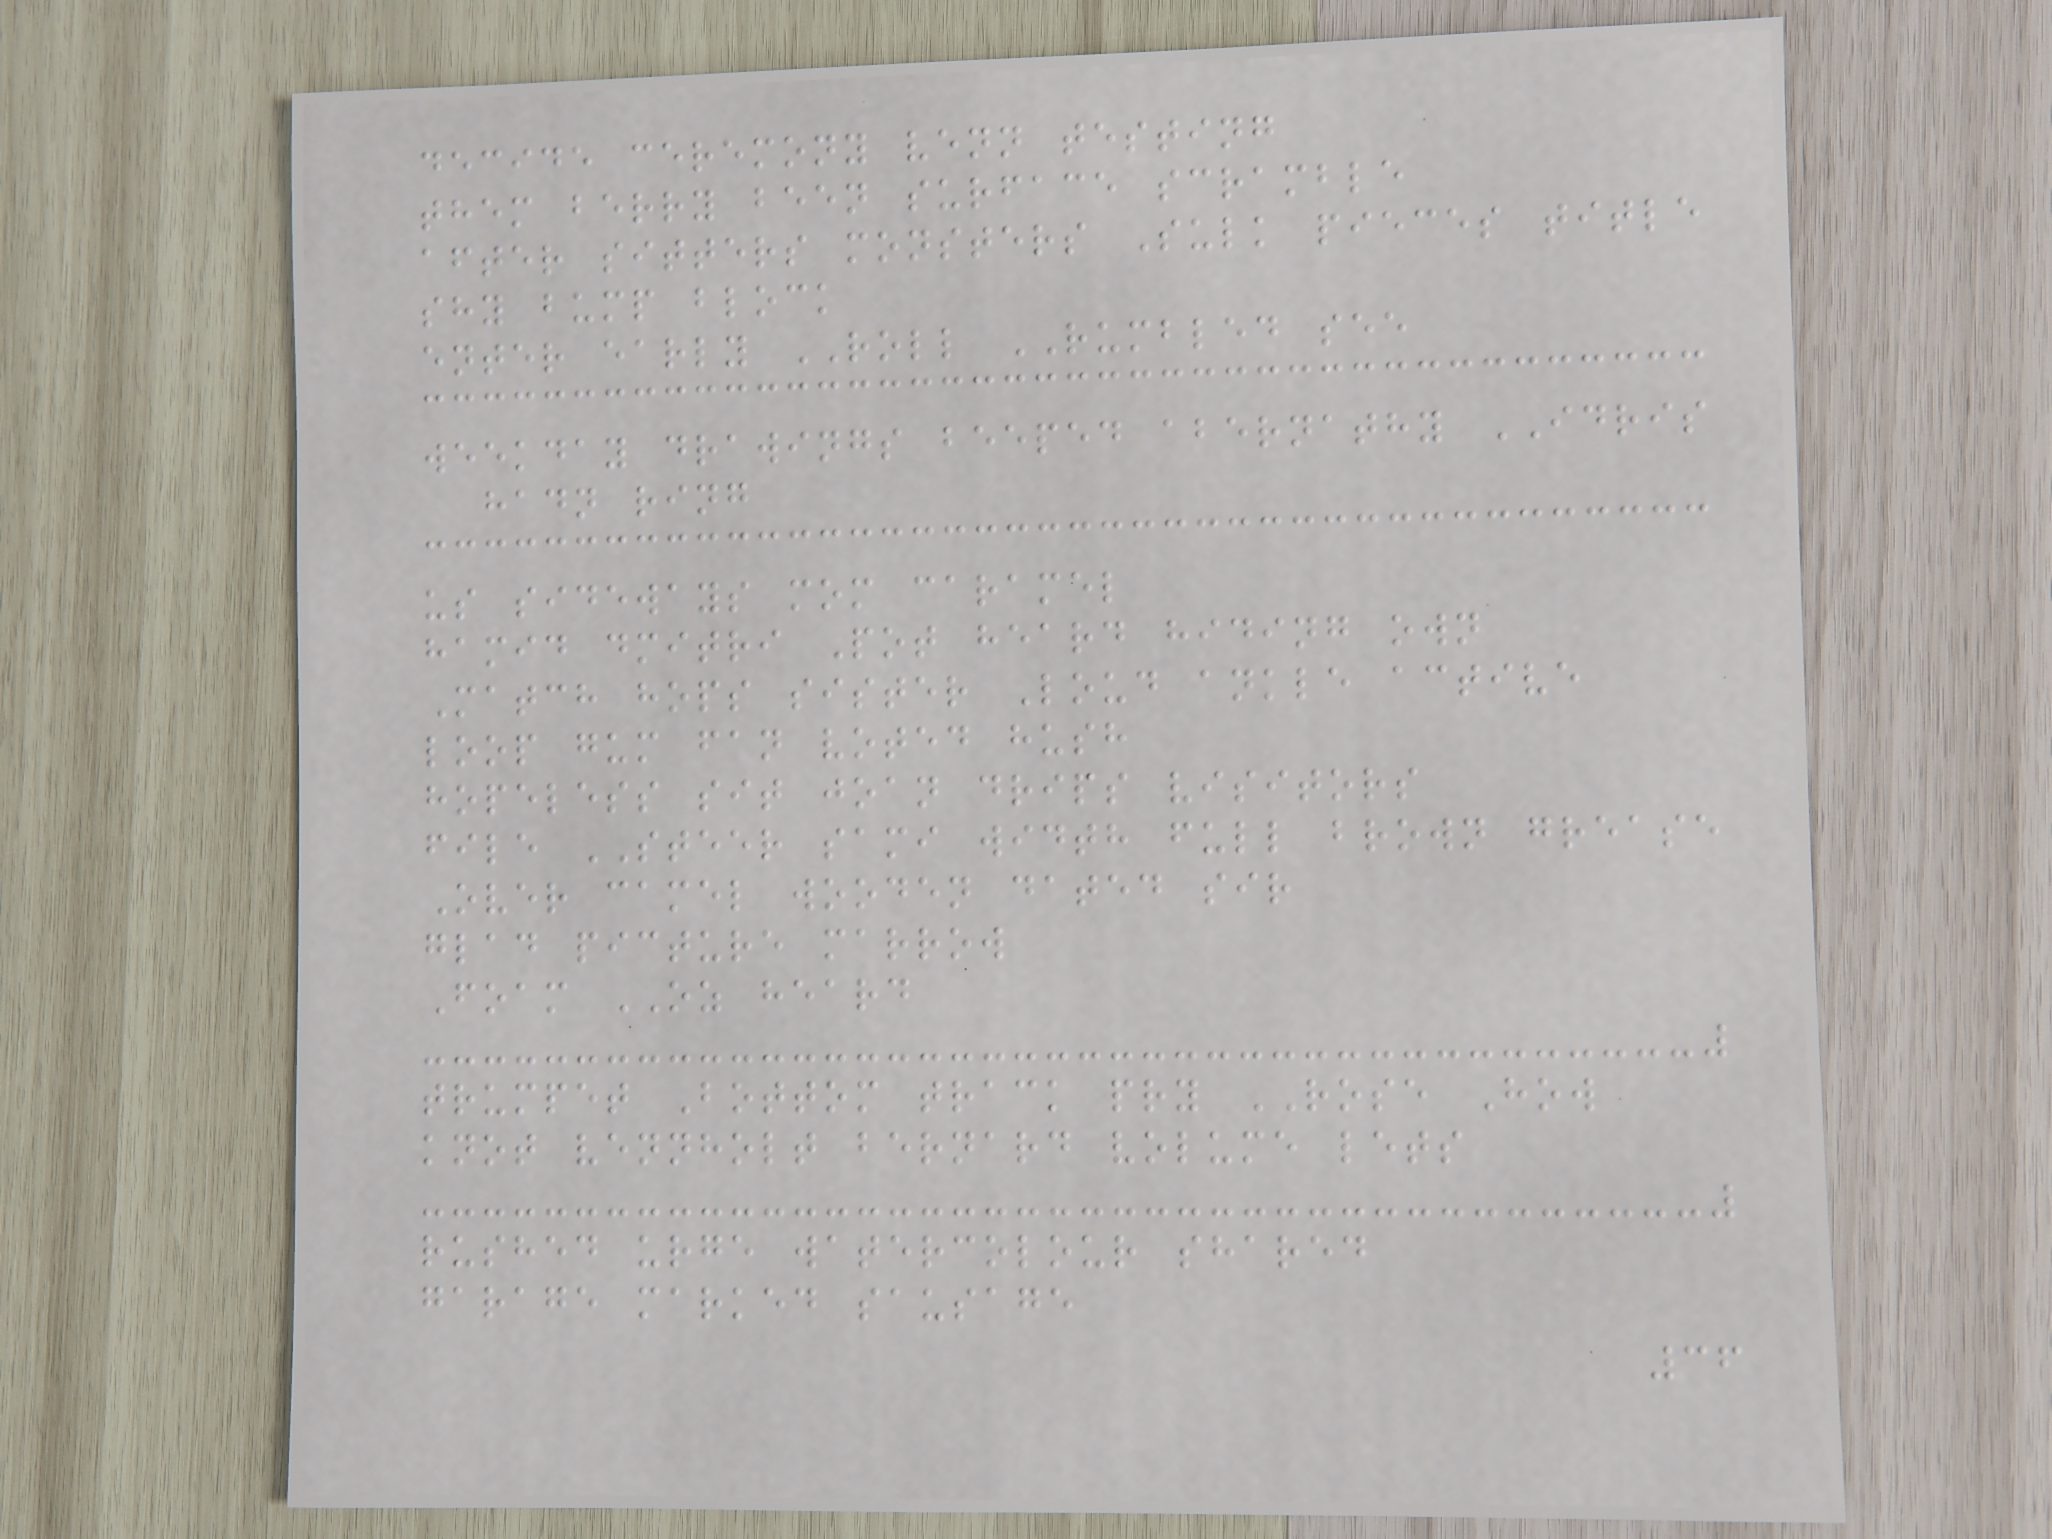decide ceremony venn testing
them berry been surface scramble
after sitters monsters Sulk pieces title
shy bump block
enter early ROLL RUMBLED see
weekday drawings beeped abernathy IDRIS
hadn ring
us sideways mom caramel
hamid dmitri Pot heard hiding own
Match hops sister Loud ankle active
loop gum fan voted hush
hopeless sit joan drips visitors
file STEER sami width full brown grease
Over camel wooden dated sir
glad picture marrow
Foam OZ heard
trumpet Bottom track pry ROSE How
knot vennholt bernard volume lets
rushed urge watercolour shared
garage marked sausage
36
